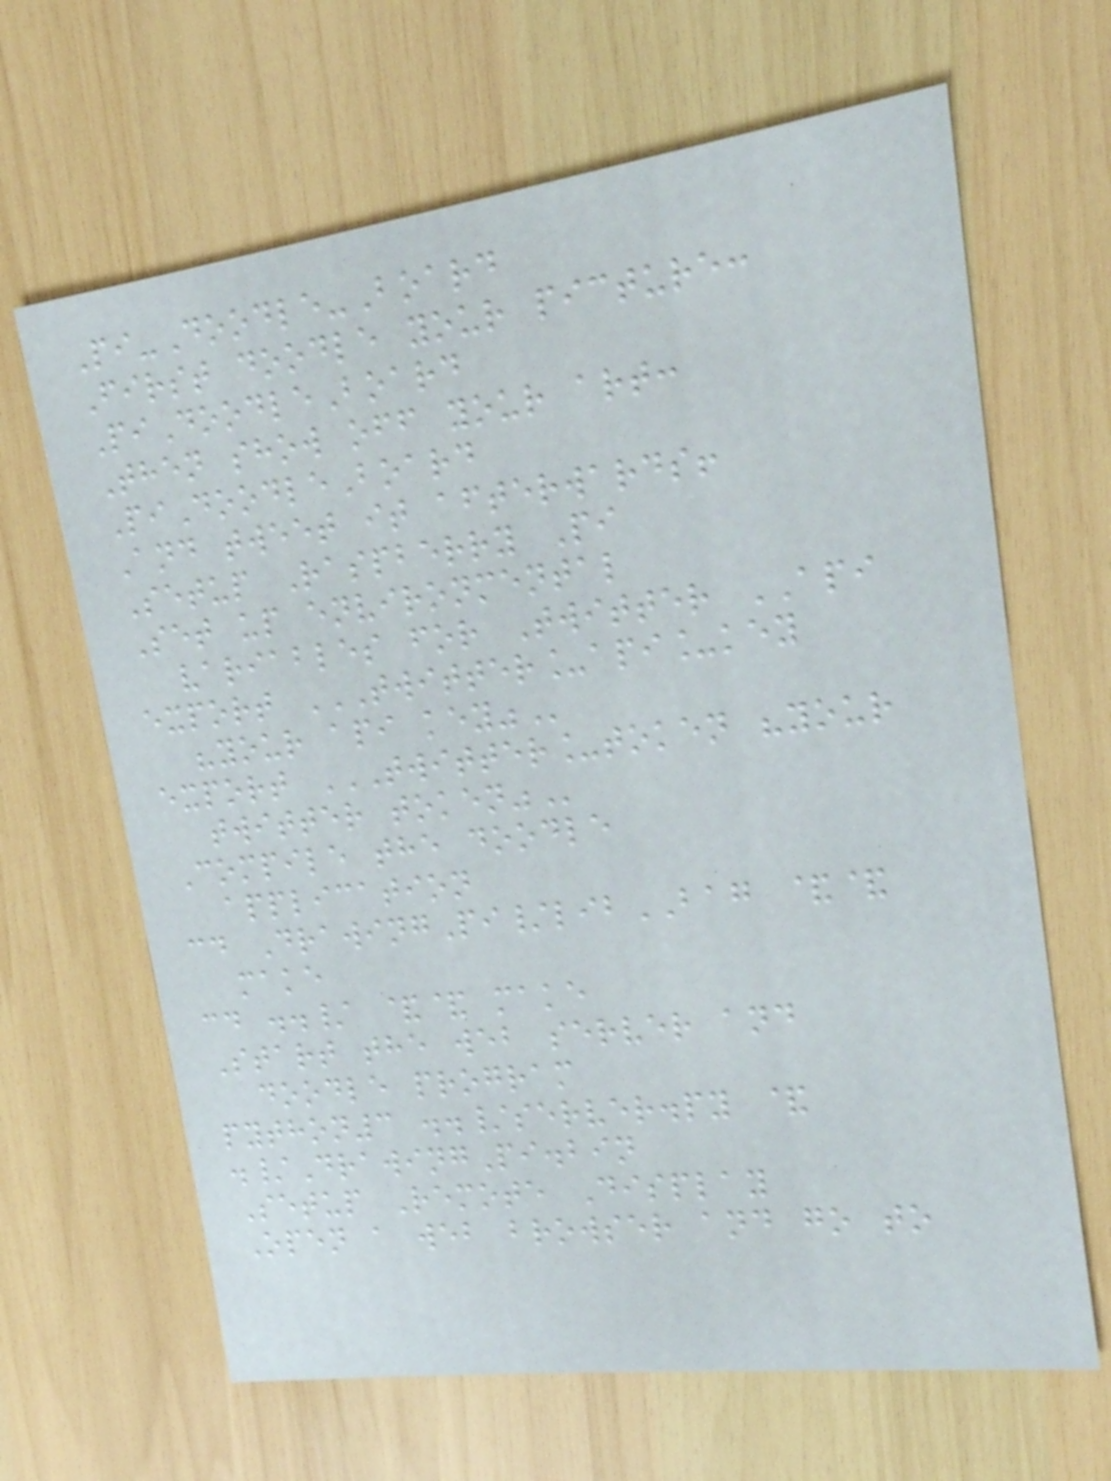Pi-Doodle-Board
First doodle your picture:
PiDoodleBoard
Then show off your art:
PiDoodleBoard
And tweet it afterwards!
Setup Raspberry Pi
Set up environmental
variables for Twitter API
export TWITTER_API_KEY
"YOUR API KEY"
export TWITTER_TOKEN "YOUR
TWITTER TOKEN"
Compile the doodle
application
cd DrawingPi/libBAG &&
make
cd ../ && make
Start the web server and
doodle program
python3 ../server.py &
./DrawingPi.bin
Setup Remote Display
Open a web browser and go to
